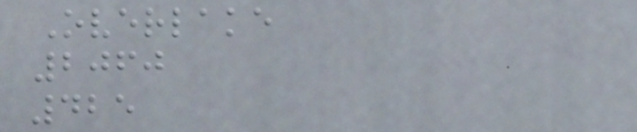Overlake
2060
425
